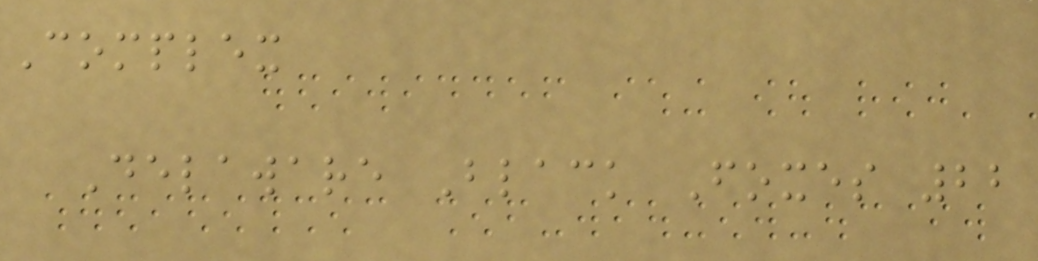Complex
Delaware Black Foxes 22
